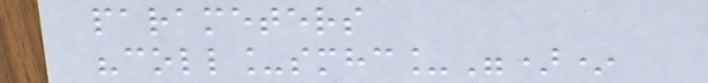parameters
"coll_smhc_")*
